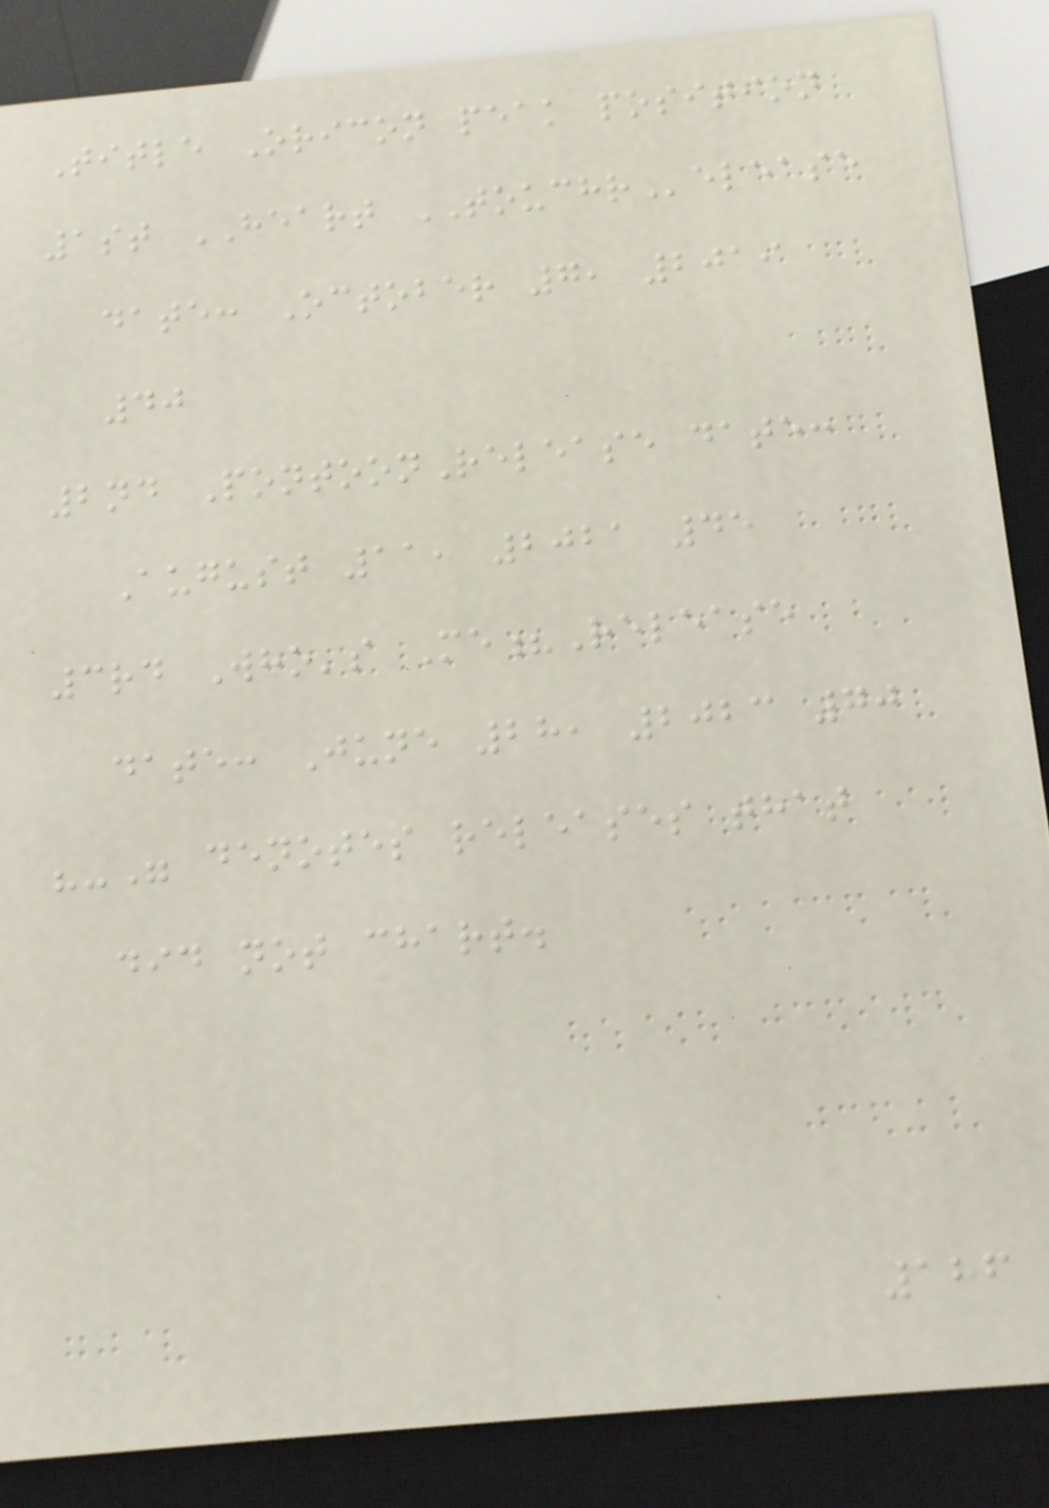Title Oricon peak position
1st HEART TOUCHRelease
date: October 7, 2019
40
2nd PontoonRelease date:
August 11, 2021 45
3rd Who's Me?Release
date: June 28, 2023 70
"-" denotes releases that
did not chart.
186
